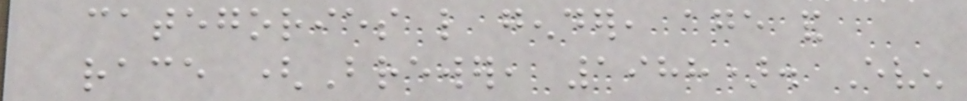categories like gender, age and
race (Brewer, 1988). Even
